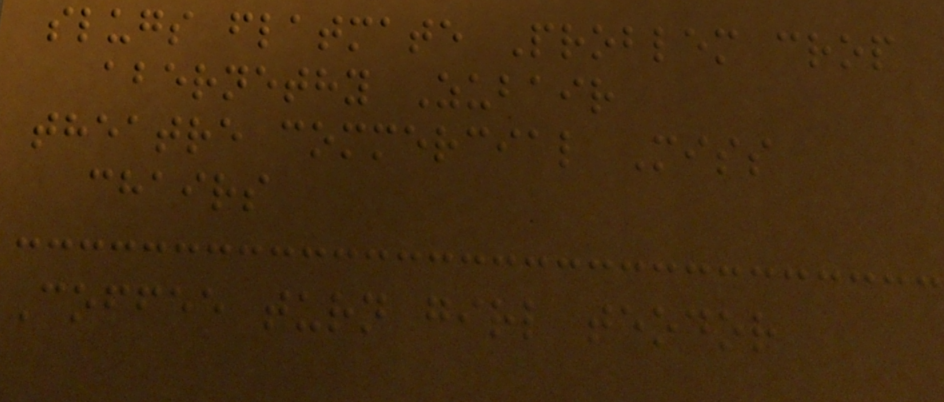slugs flatmate Problem crop
abernethy Zubair
theatre commercial Miss
chairs
Coffee turn girl teodor
